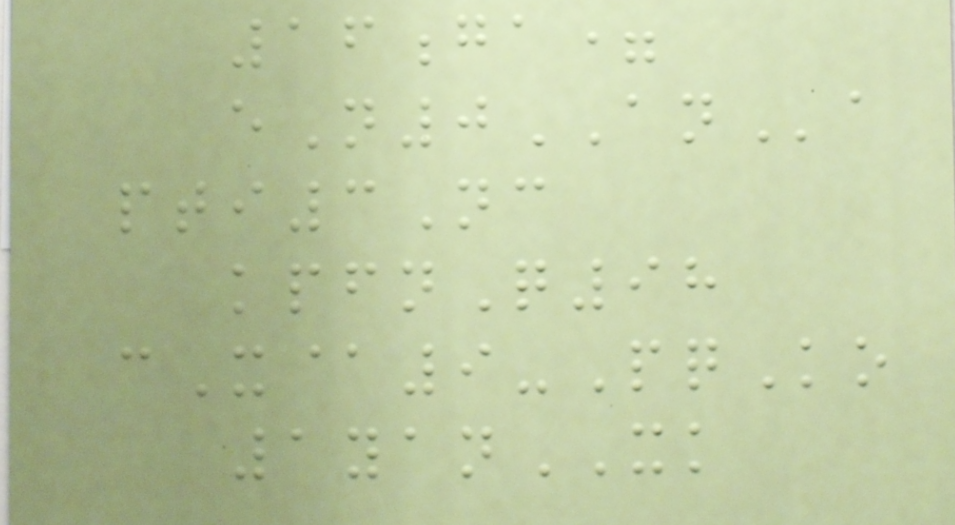16ga=
eN0ANa
pti3Nc
kpfnQ98
cX@9-PqKo
1yanXK
